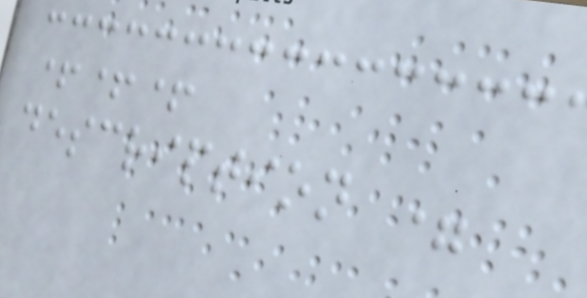+++
description =
